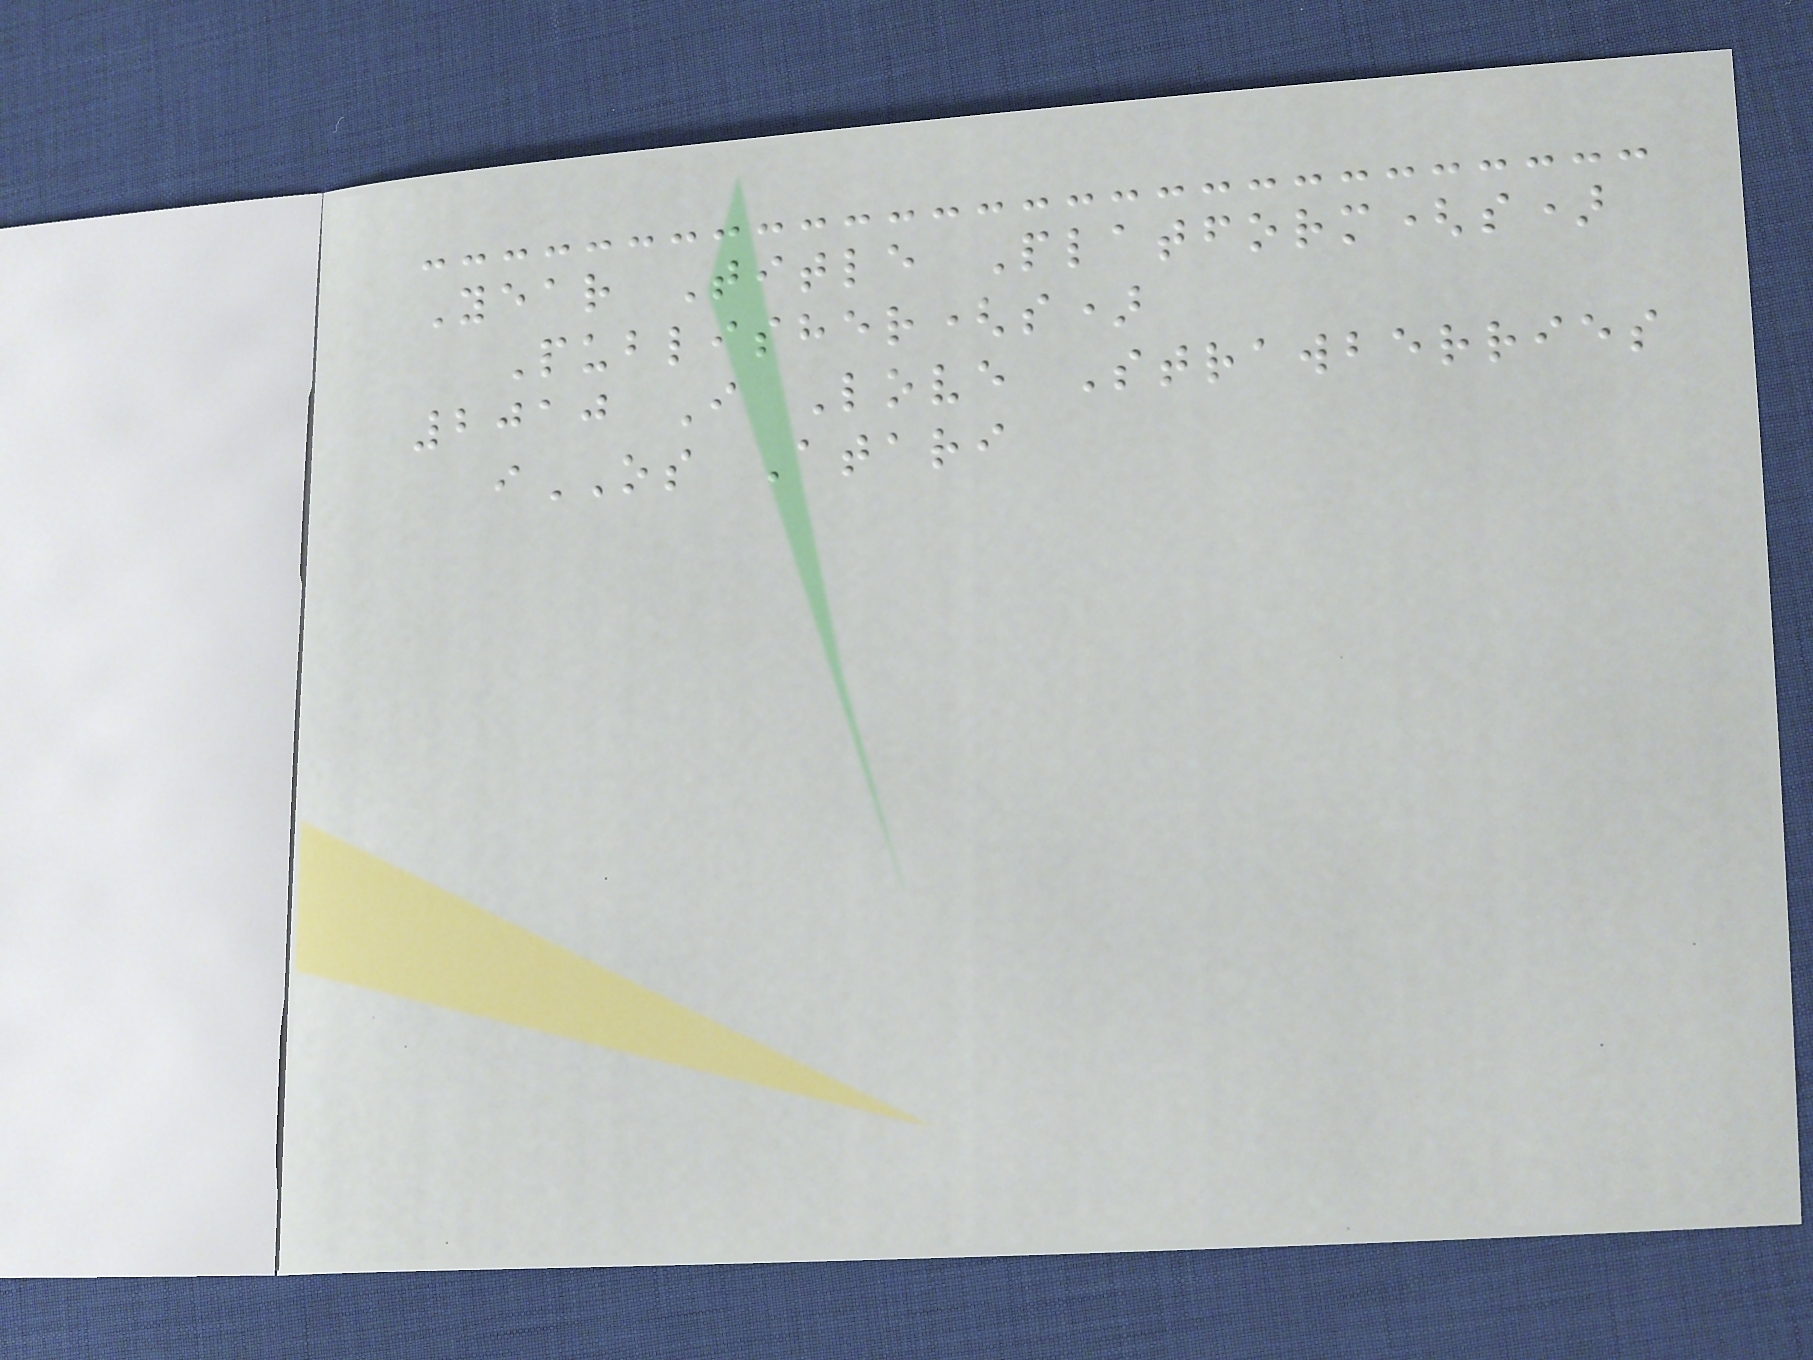Year Title Platform(s)
Publisher(s)
2010 I Love Strawberries
iOS Atari
